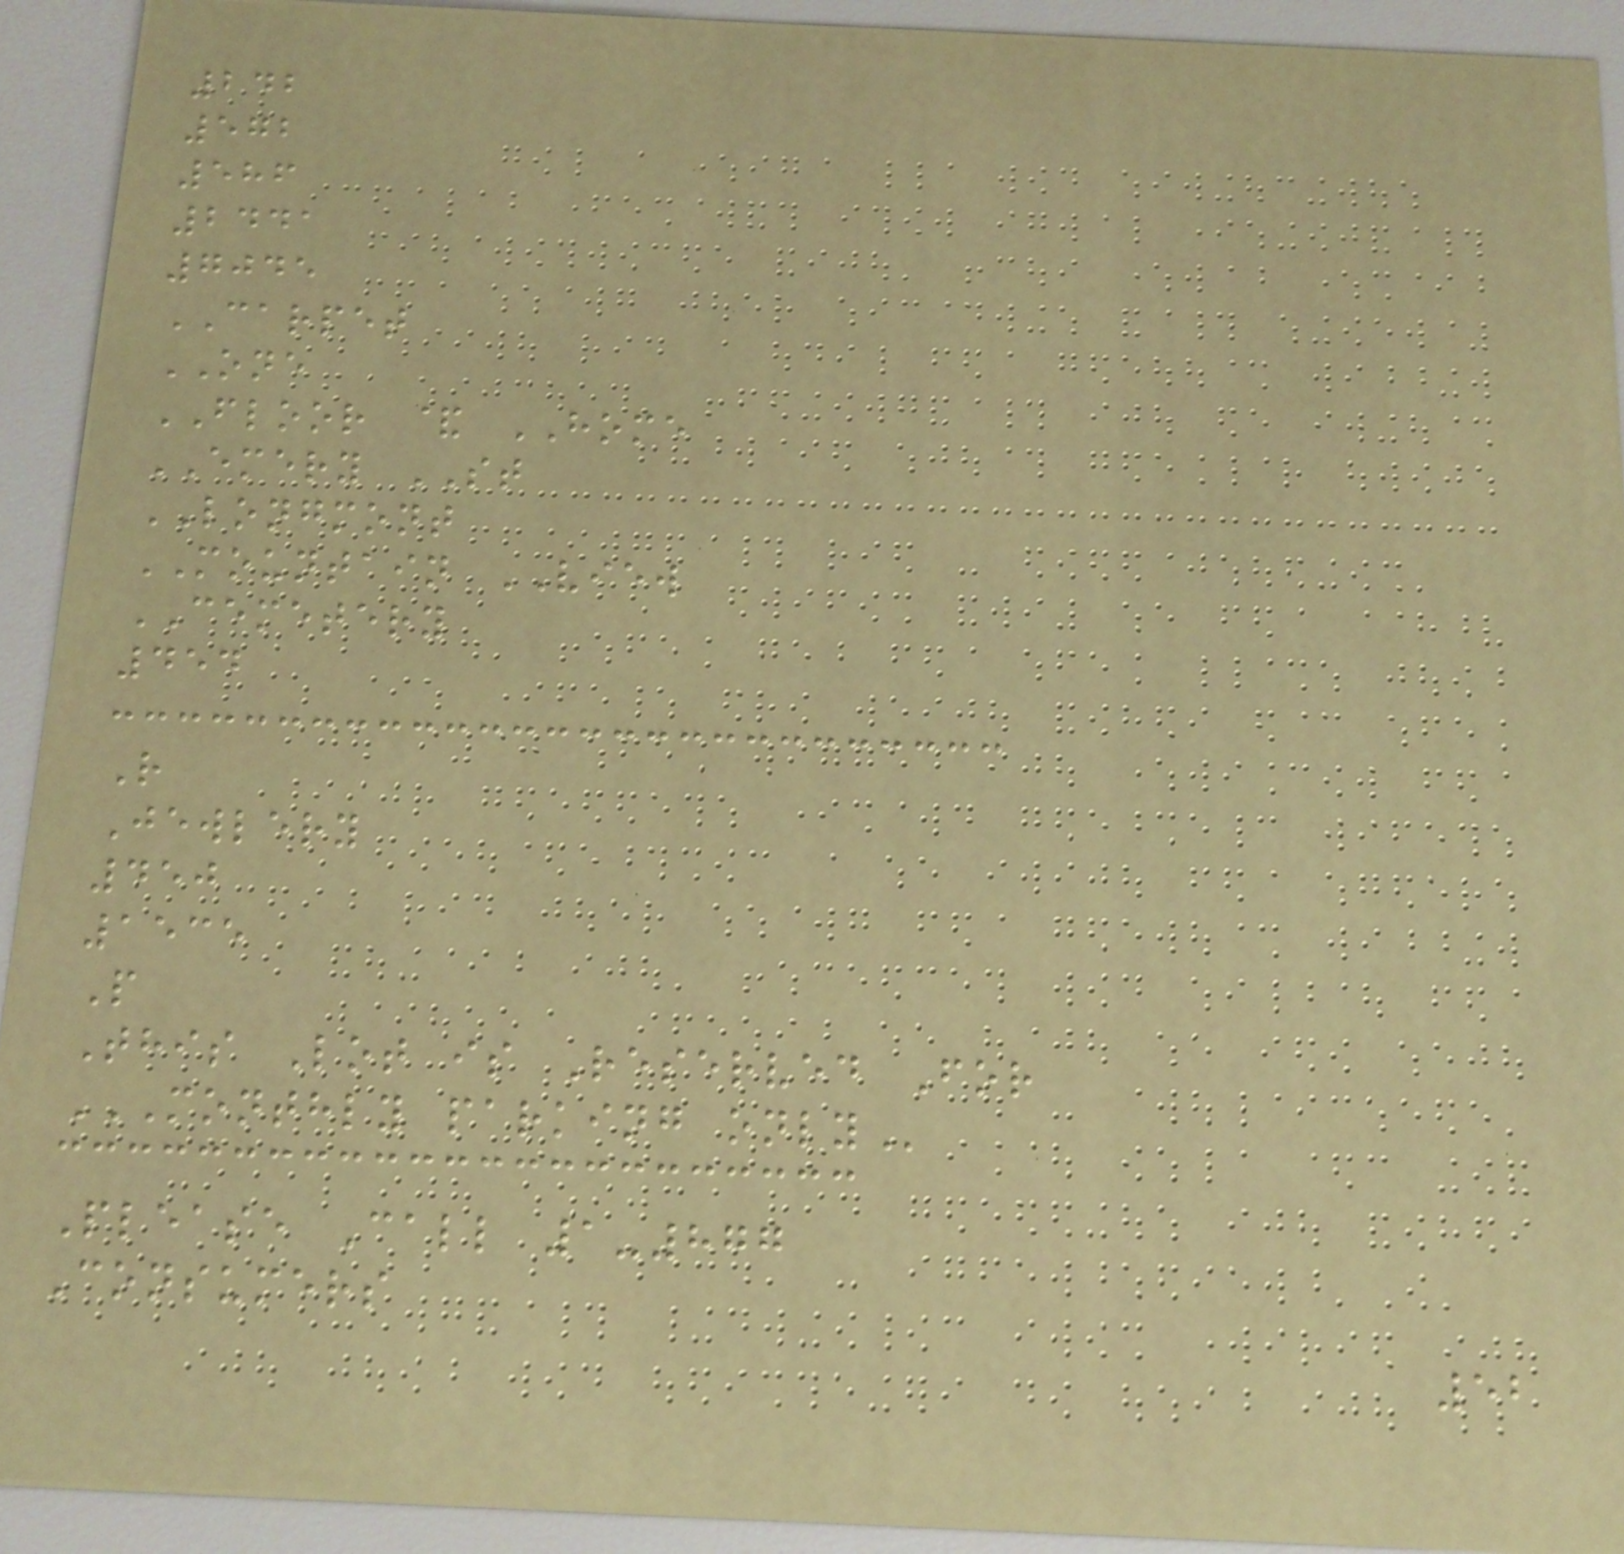242
572
586
2441
7045
CARPET
ONE
FLOOR & HOME
EMERY ST
LONGMONT
MOUNTAIN VIEW
CEMETERY
454
R
Jewlery
450
1535
P
This Lot is Reserved For
MONTHLY PARKING ONLY
Please Call 1-877
Consumers
52
